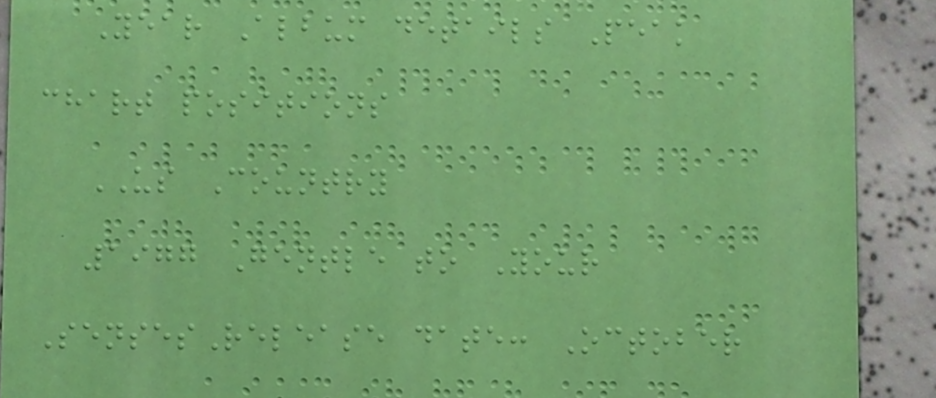Year Album details Peak
chart positions
US Country
1977 Gentle to Your
SensesRelease date: October
